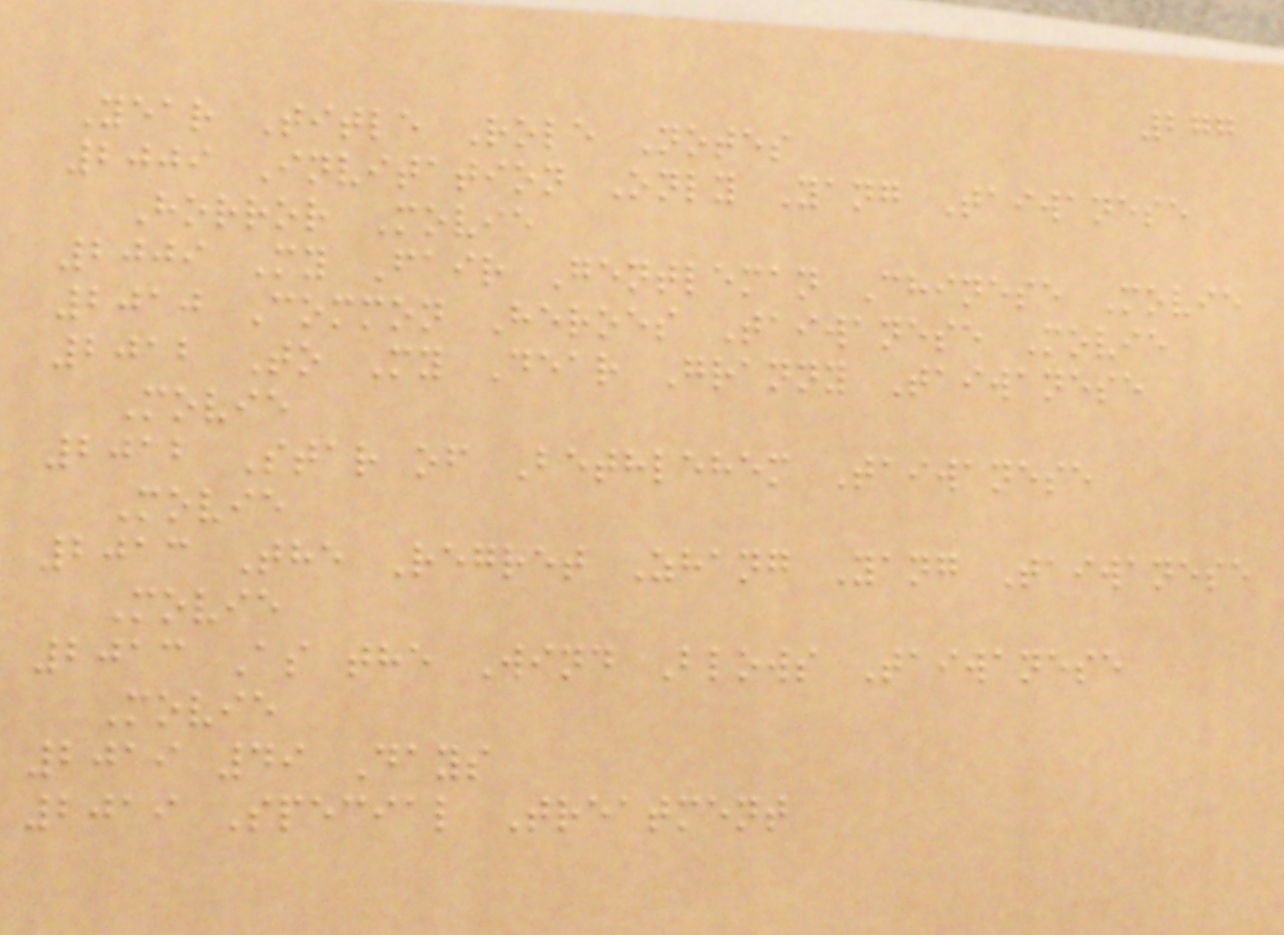277
Year Title Role Notes
2009 Invitation Only Yang Taiwanese
Horror Movie
2009 My Fair Gentleman Chinese Movie
2010 Common Heroes Taiwanese Movie
2012 To My Dear Granny Taiwanese
Movie
2012 Star of Bethlehem Taiwanese
Movie
2013 The Regret Zhang Yang Taiwanese
Movie
2013 As the Wind Blows Taiwanese
Movie
2019 49 Days
2019 Special Treatment
